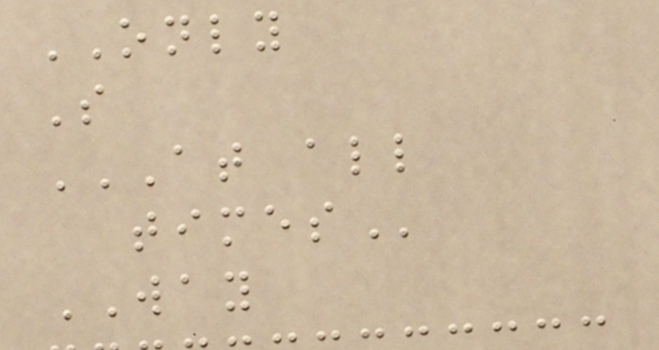ONLY
S
AT ALL
TIMES
WAY
